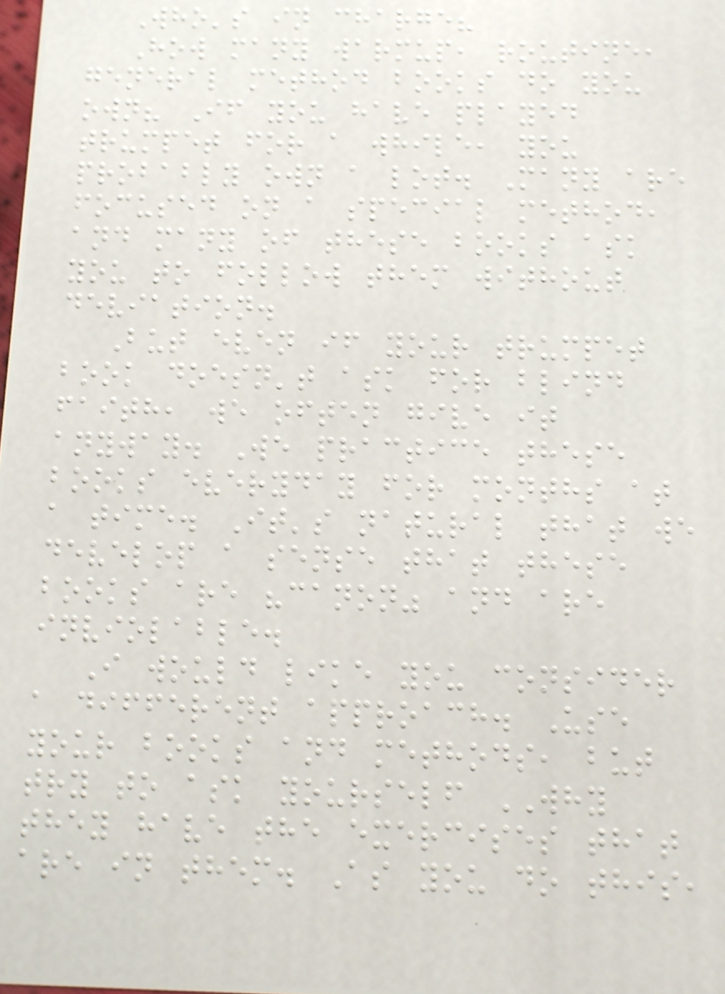Who's in charge?
How many warmup, routine,
general method books do you
own? If you have played
trumpet for a while, you
probably own a lot. Many are
focused on a special method,
and many of these books ask
you to follow them without
deviation.
But even if your trumpet
book doesn't ask for blind
faith, we often give it
anyway. We practice these
books everyday for months at
a time. It's natural that we
develop a sense that these
books are "canon" and are
inviolable.
I would like you consider
a different approach. Use
your books and methods, but
try to ask yourself WHY
they have the exercises that
are in them. As you do this,
